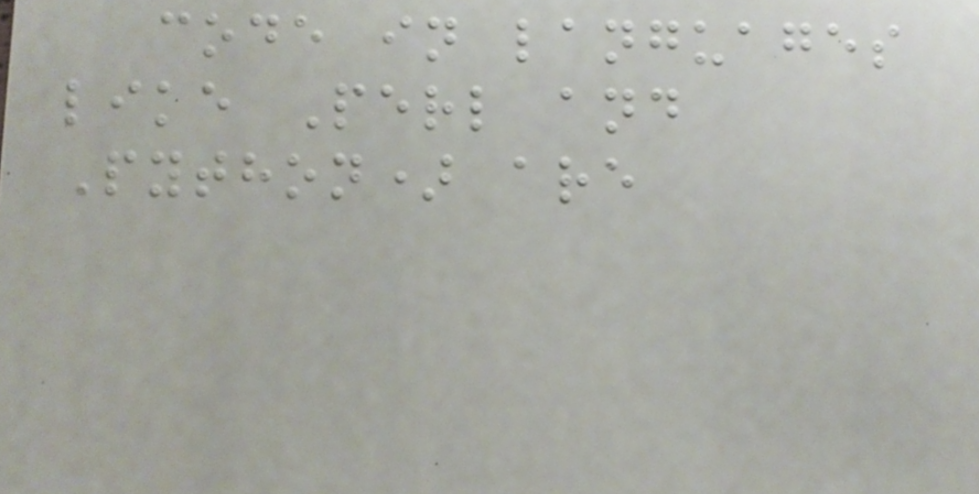code in languages
like Perl and
Python) are
